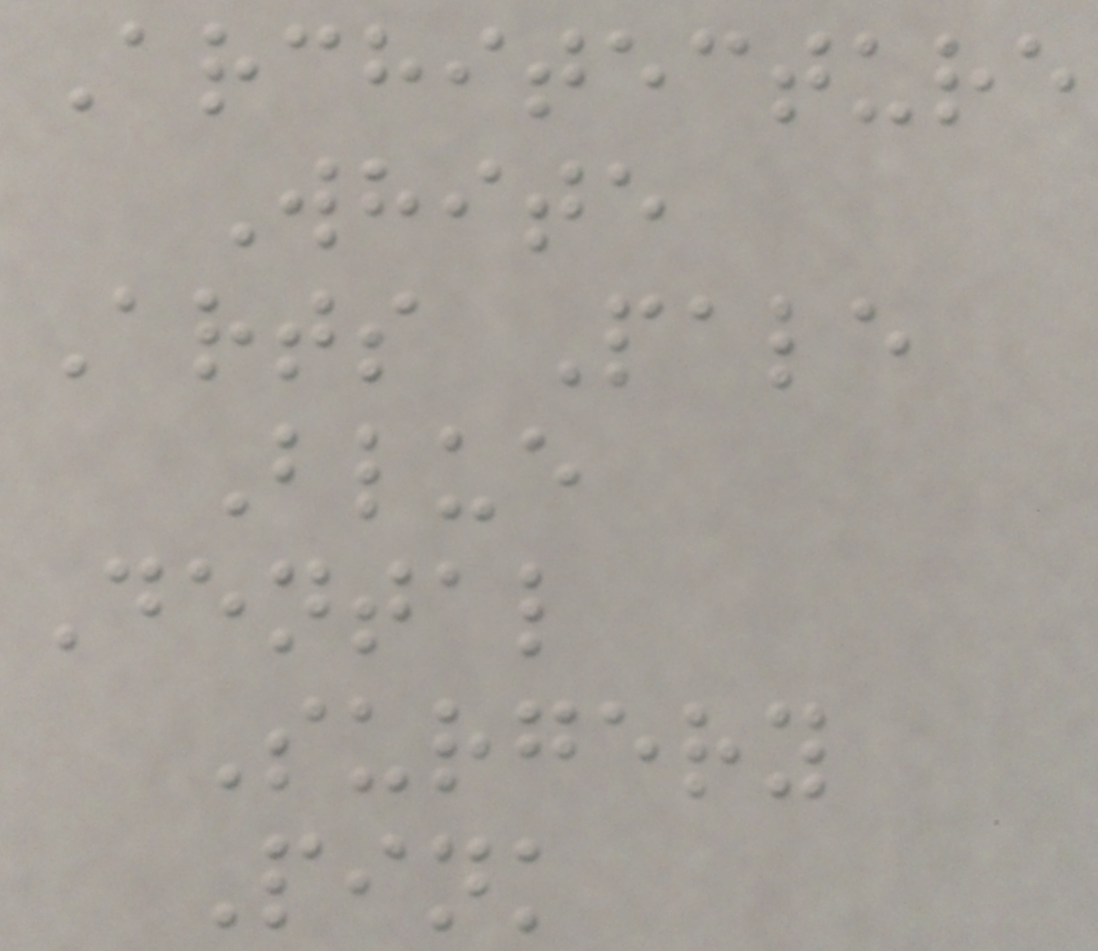Architecture
White
Arts Pale
Blue
Dental
Surgery
Pink
